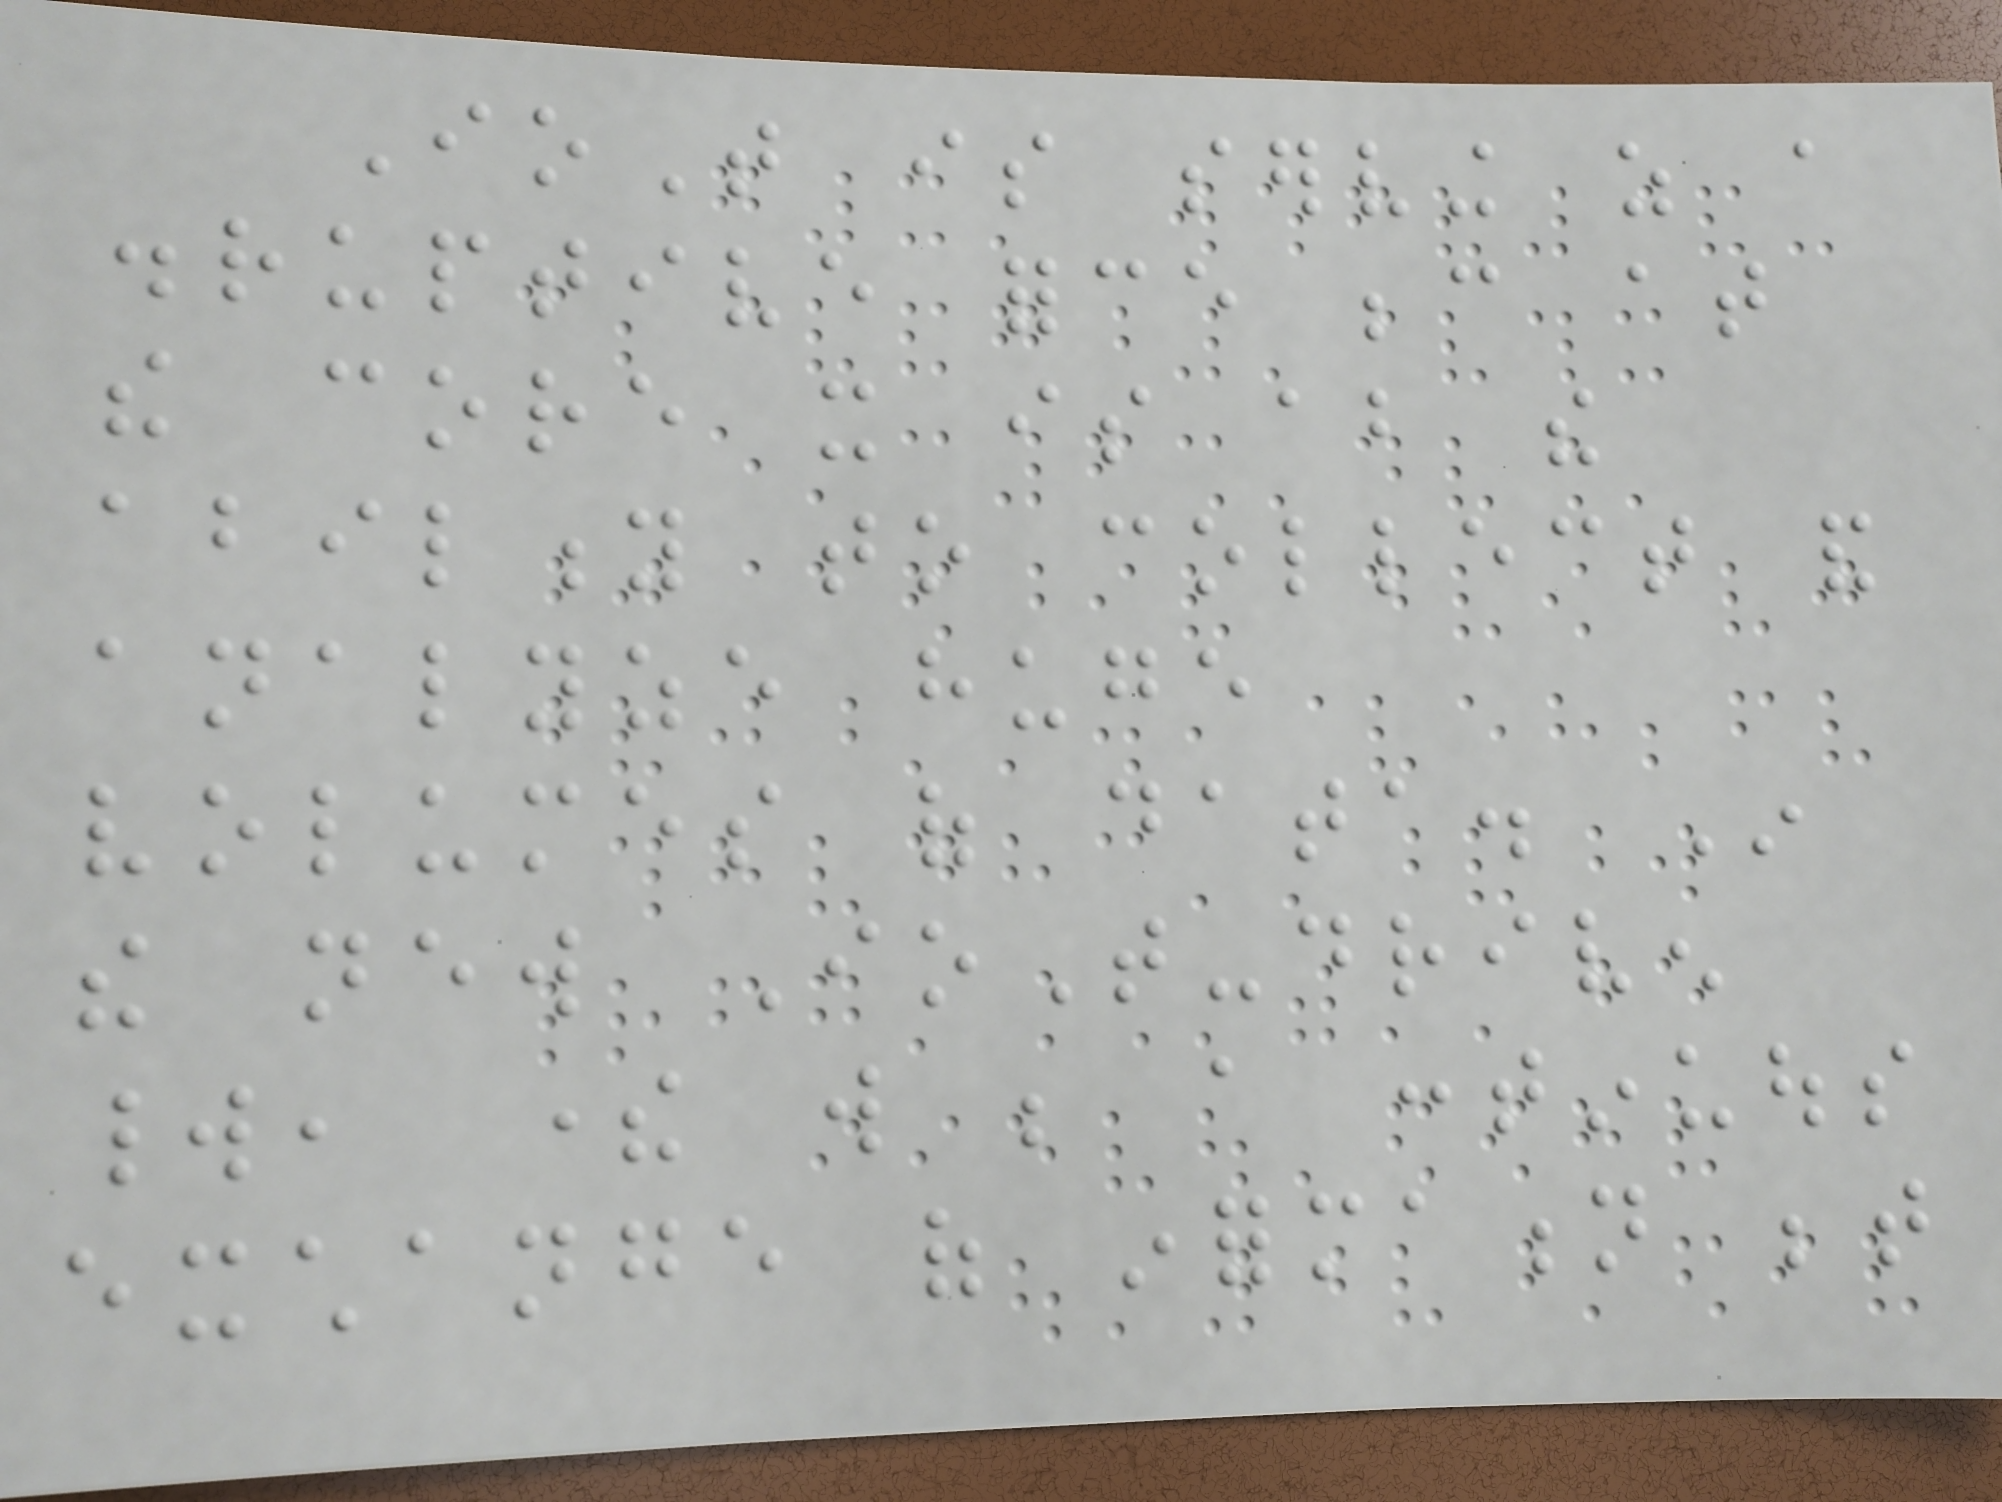IoT is serving as a
disruptive force because at
the core it is about the
ability to collect and
analyze huge
volumes of data. In
the new IoT-driven
world, there will be a continuous
exchange of information between
